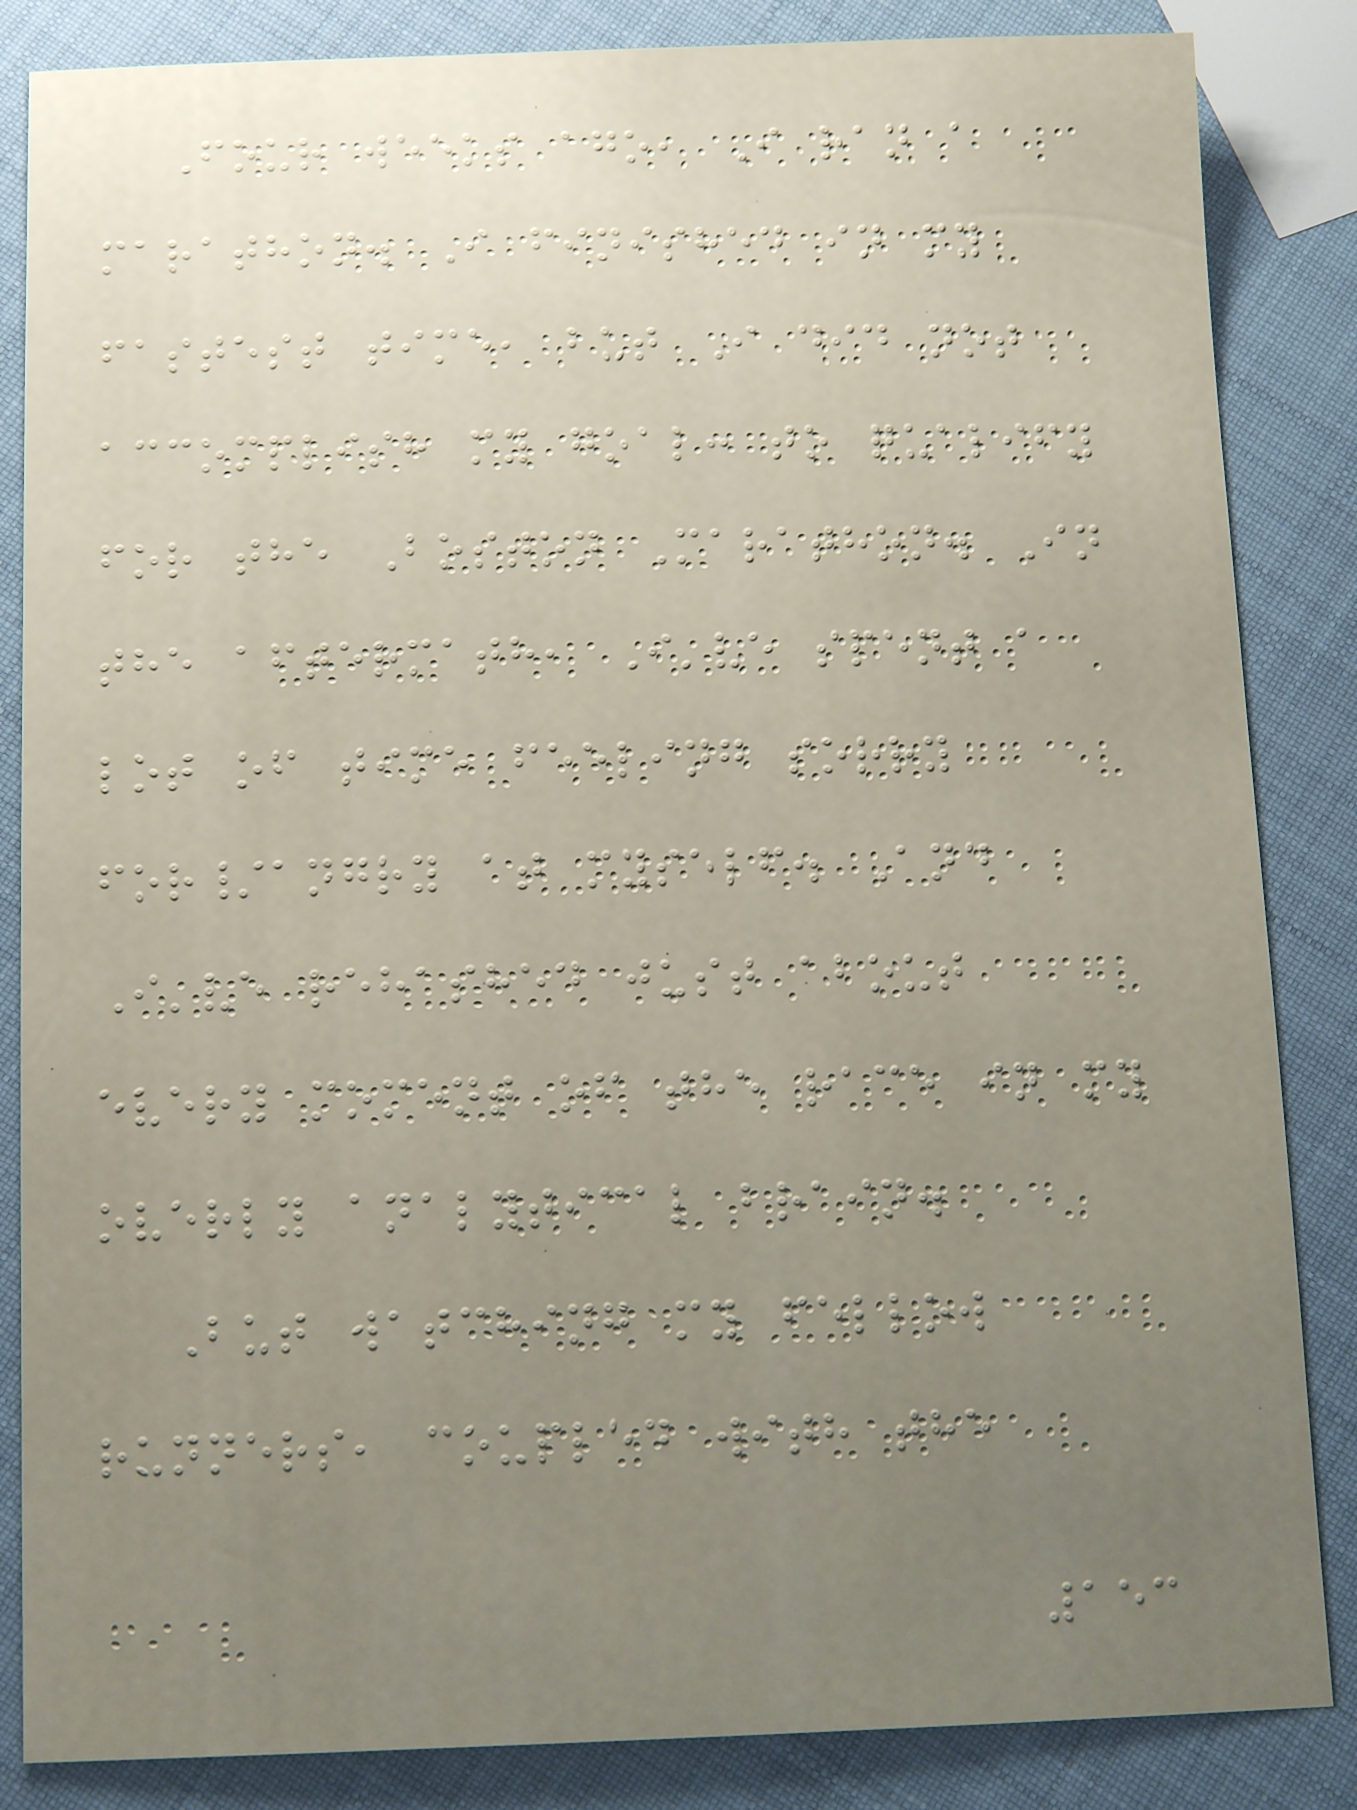Four weeks ago, I ran a
marathon. I finished in my
fastest time, but I did not
accomplish my goal: to qualify
for the Boston Marathon. In
the aftermath, I've spent a
lot of time feeling sorry
for/angry at myself. And
I've rehashed just about
every moment of the race in my
overly analytical brain.
But watching my fellow
runners, coupled with the
153
